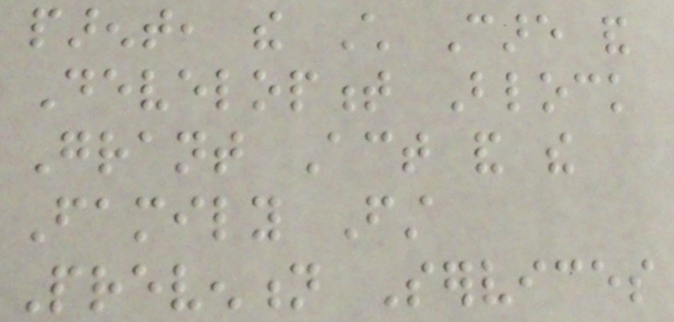parent, the Child Care and
Development Block
Grant Act and the
Family First
Prevention Services
